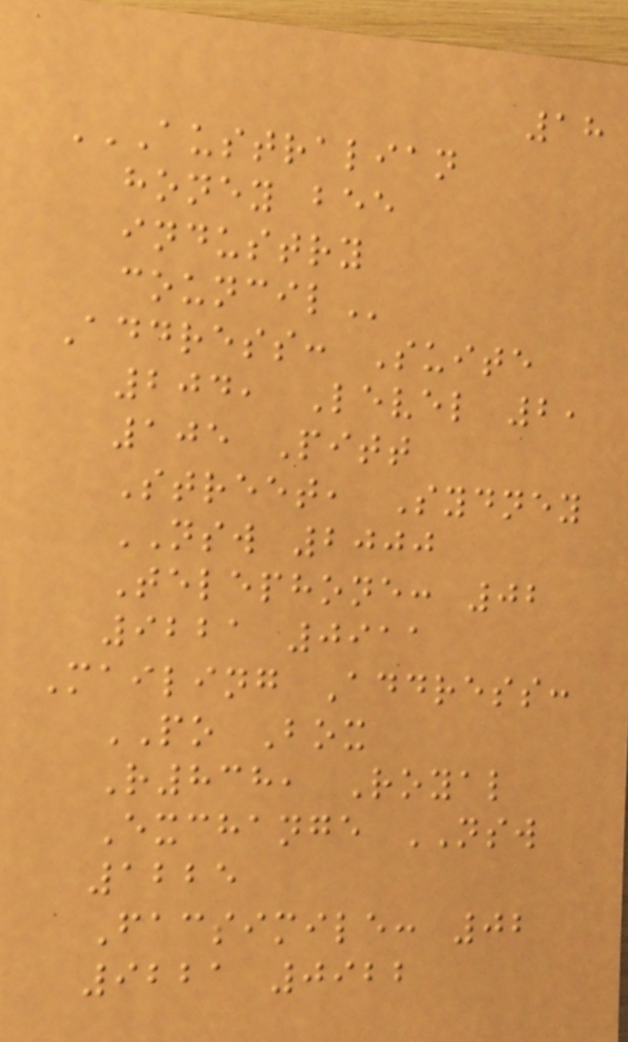18
AUSTRALIAN
HONEY BEE
INDUSTRY
COUNCIL
Address: Suite
204, Level 2,
105 Pitt
Street, Sydney
NSW 2000
Telephone: 02
9221 0911
Mailing Address:
PO Box
R838, Royal
Exchange NSW
1225
Facsimile: 02
9221 0922
